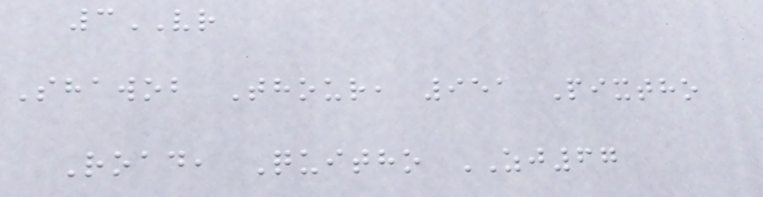3VR
Shawob Thour, 951 Pixtho
Road, Quitho ZJ67
